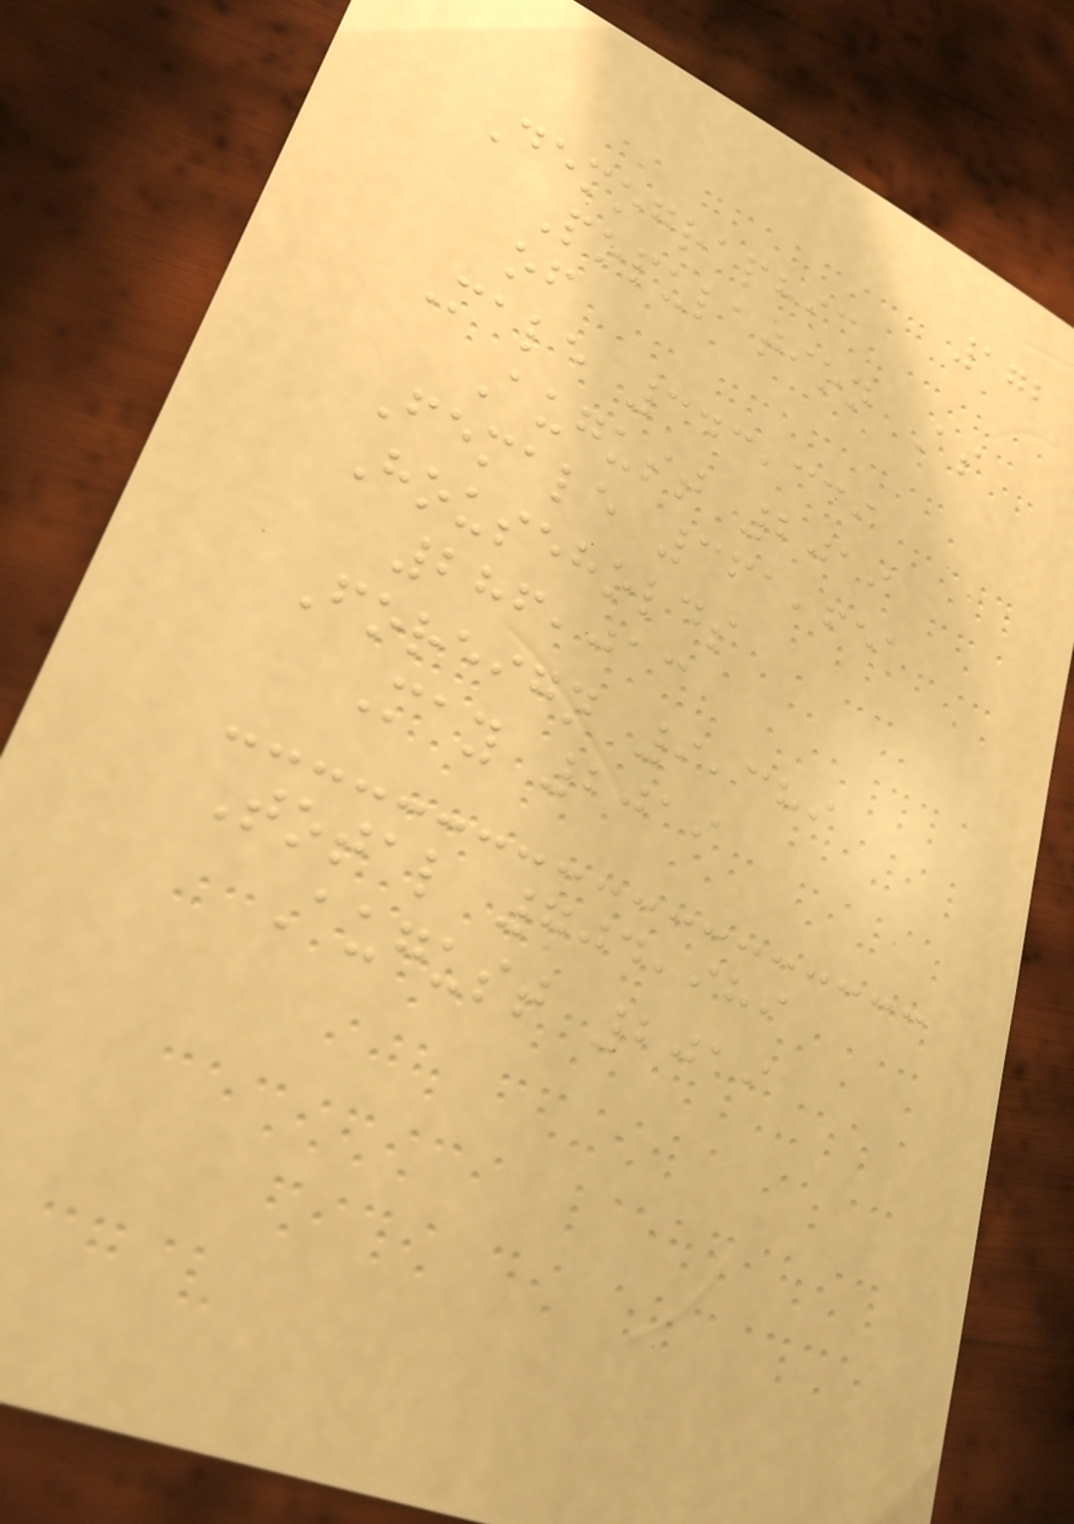172
Demographic
Population As
of
Male 343,339
August 2019
Female 361,651
Households
286,013
Foreign 9,389
May 2019
Total 704,989
August 2019
